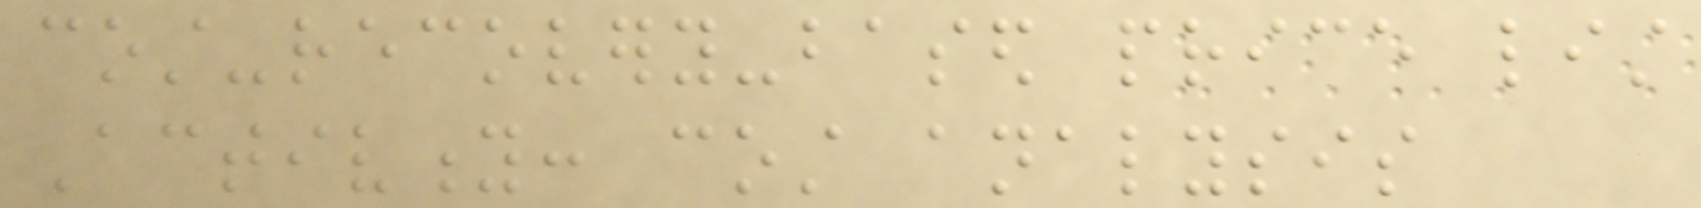cost-recovery-based price list
Activity: cost analysis
